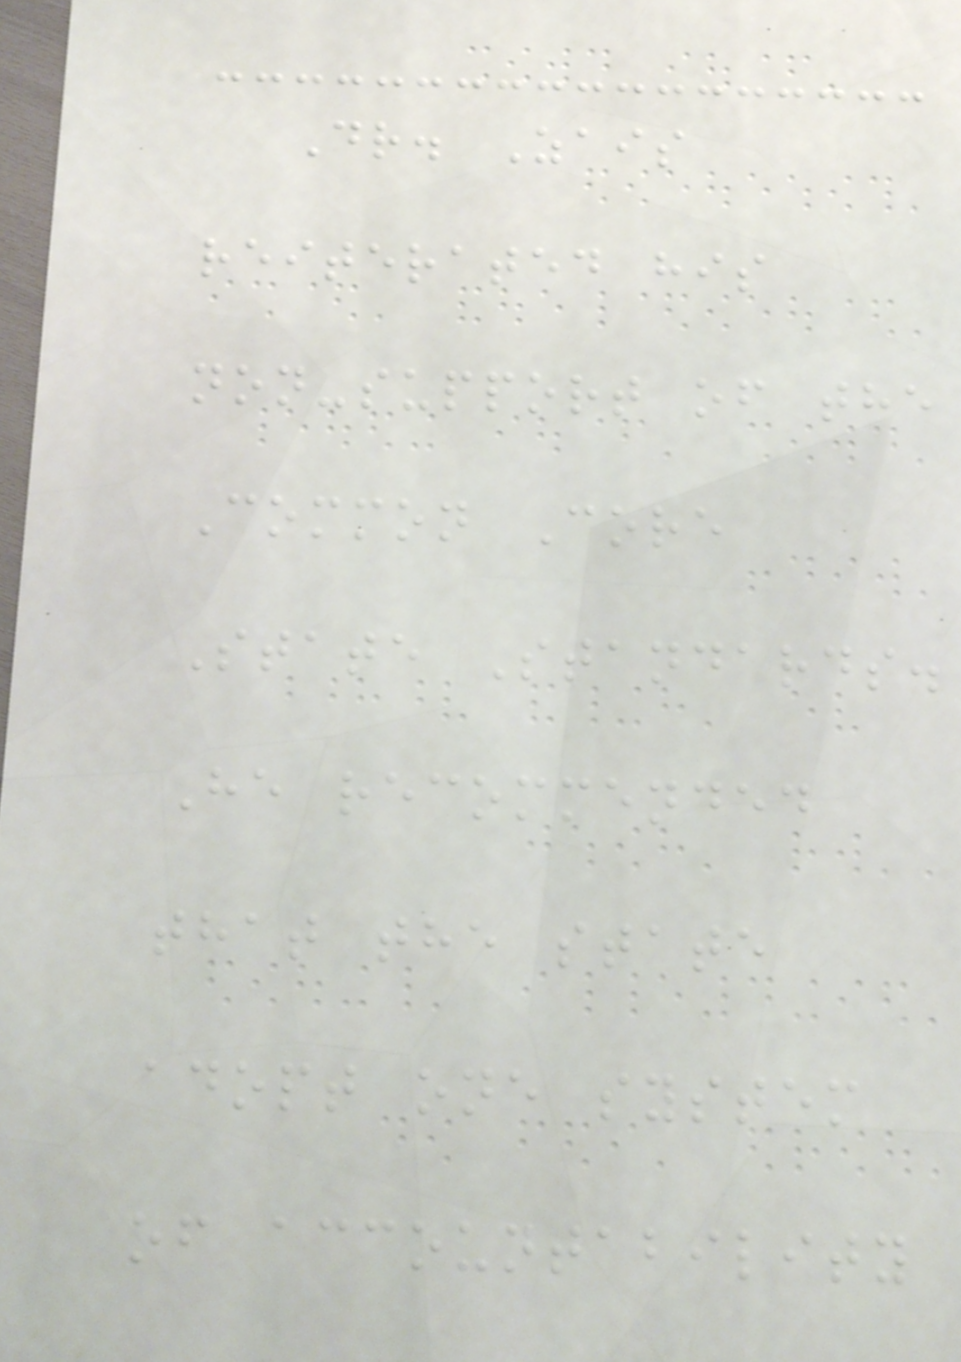Dr. Zais
reiterated his
non-support of the
Common Core
State Standards.
He recommended
that the state
adopt one system
of accountability
